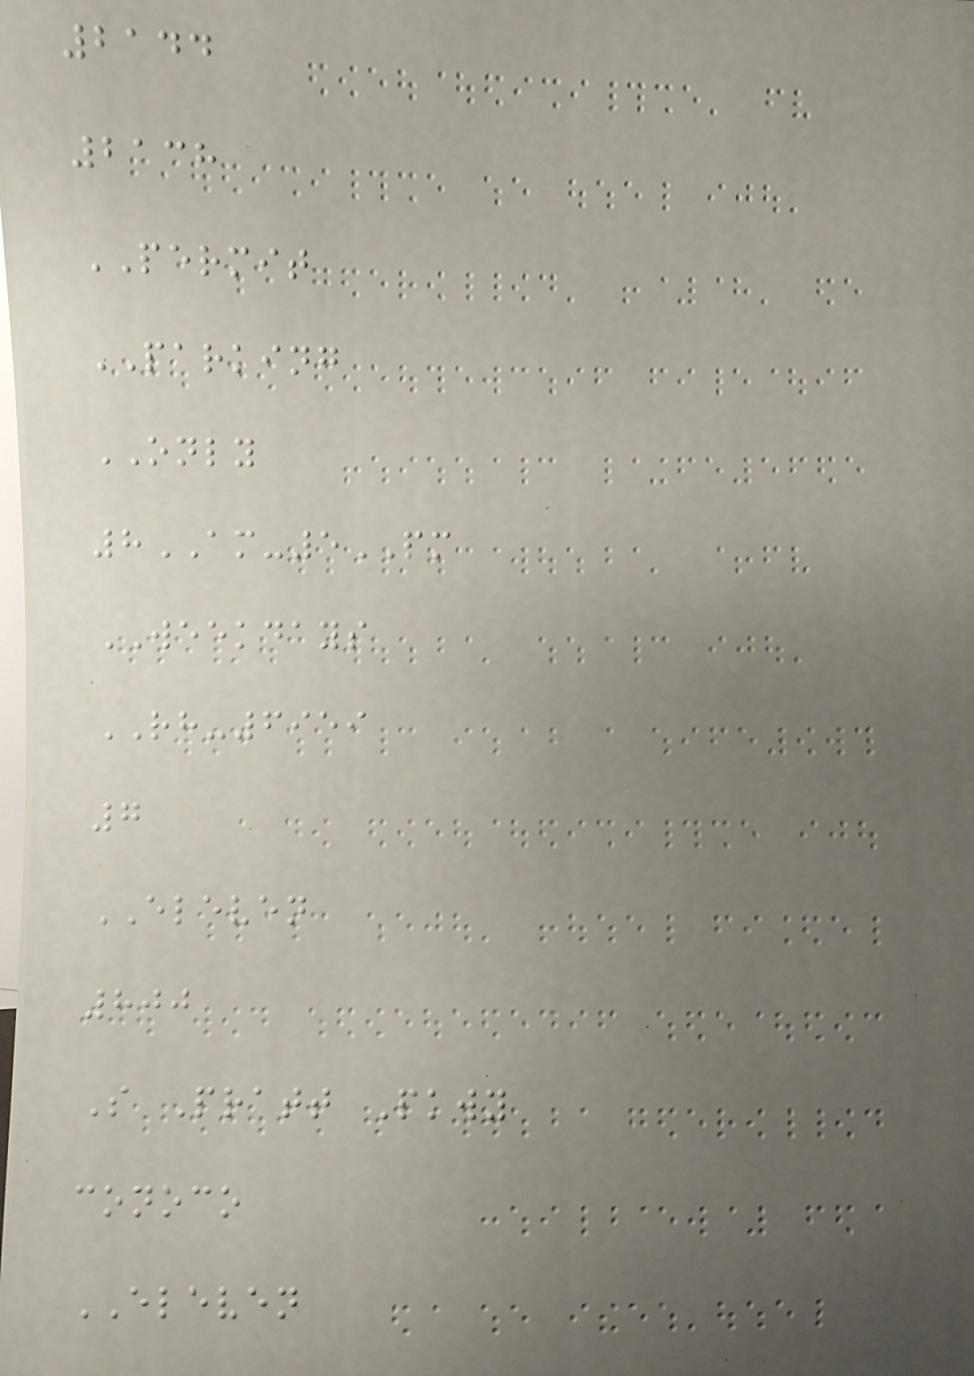2144
2138
PERMIT
PARKING
ONLY
8AM-5PM
WEEKDAYS
RH-6959
7
ELEVEN
800
S Pratt Pkwy
conoco
ELEVEN
